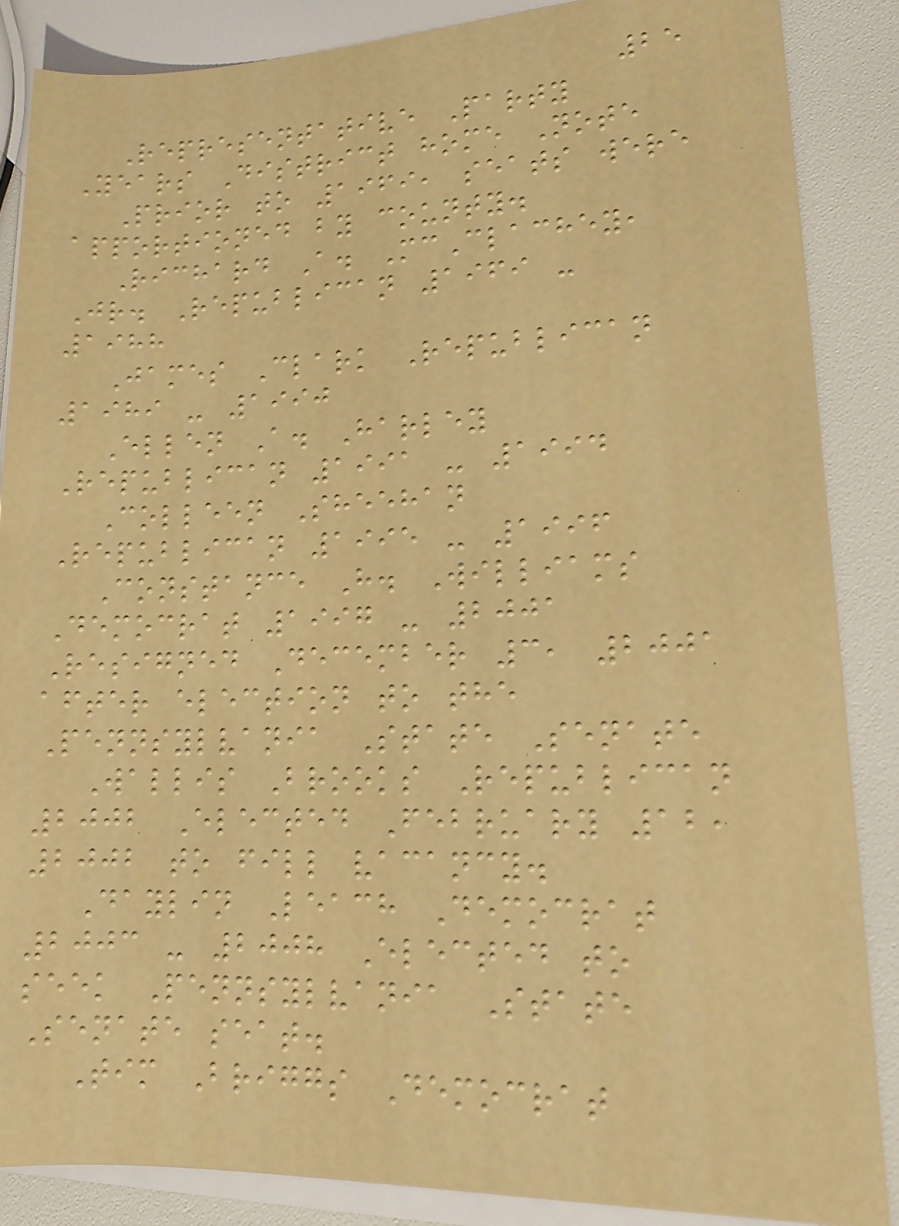25
Representative Party
Years District home Note
Prior to 1969, seats were
apportioned by county.
Richard A. McClachey,
Jr. Republican 1969 -
1988
James Clark Republican
1989 - 1990
Ellen A. Harley
Republican 1991 - 1994
Colleen Sheehan
Republican 1995 - 1996
Constance H. Williams
Democrat 1997 - 2001
Resigned December 3, 2001
after election to the
Pennsylvania State Senate
Wallis Brooks Republican
2002 Elected February 12,
2002 to fill vacancy.
Daylin Leach Democrat
2003 - 2008 Elected to
seek Pennsylvania State
Senate seat.
Tim Briggs Democrat
